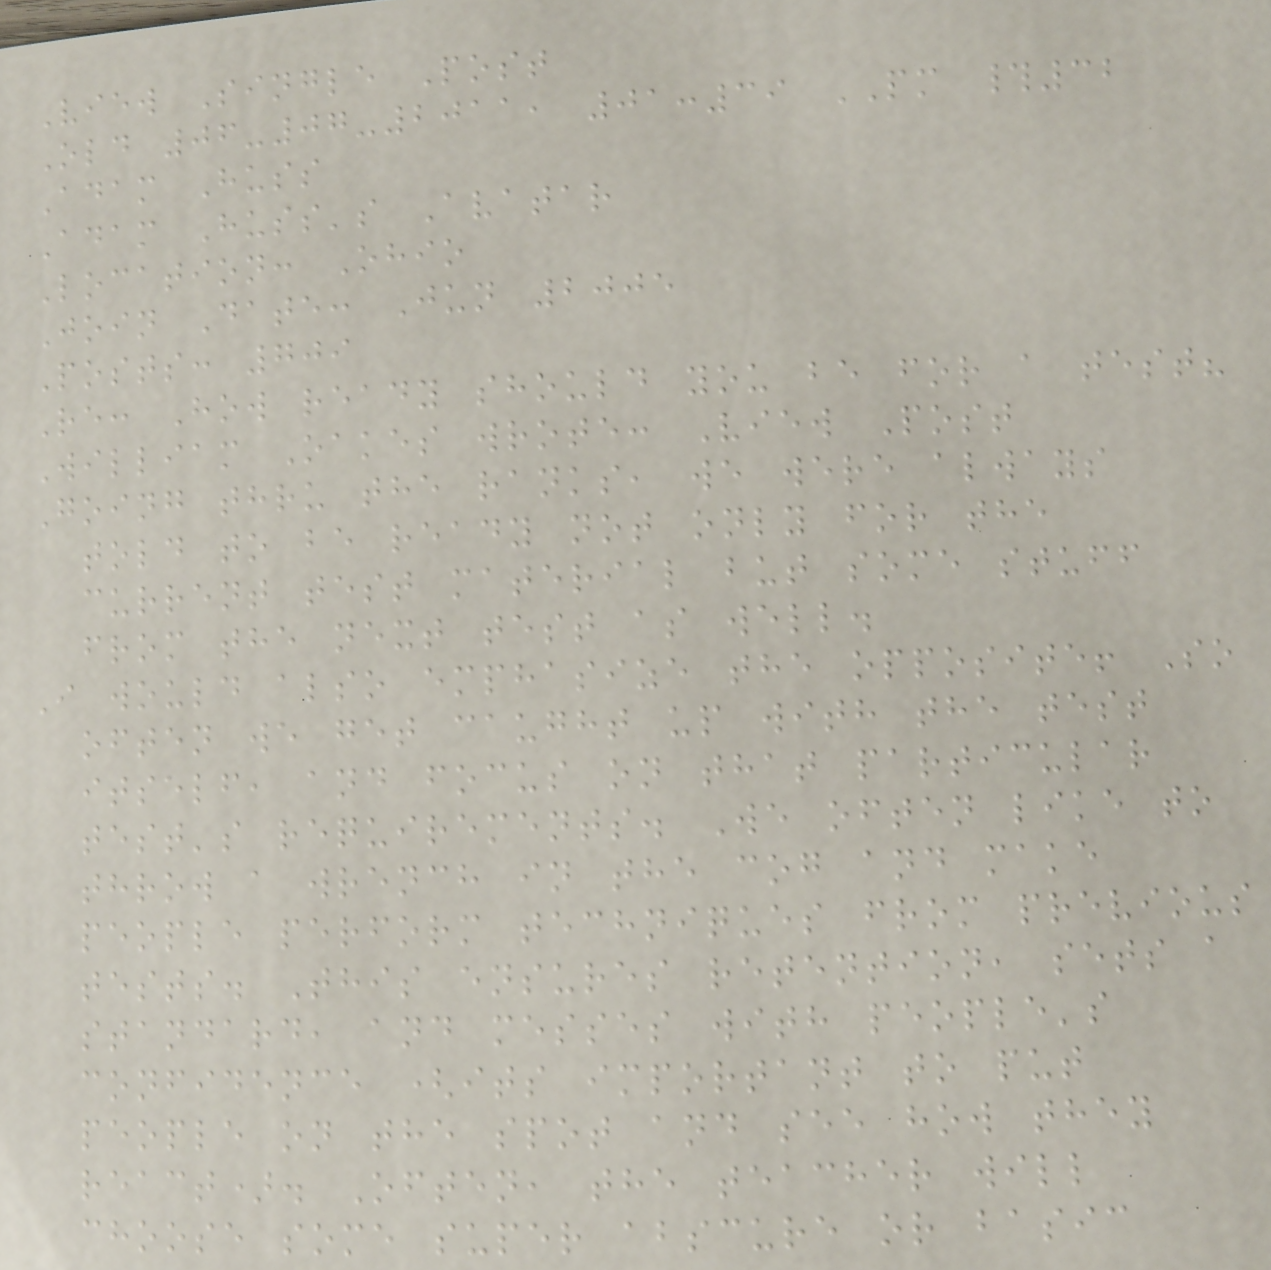View Single Post
Old 06-07-2011, 01:39 PM #32
Adam Huss
Adam Huss's Avatar
Location: Ohio
Join Date: Jun 2005
Posts: 709
Re: How ready should you be for a test?
William Oakes wrote: View Post
Going thru the ranks, we were always
told to be ready not only for the
current test material but some stuff
from the next test as well.
I would also emphasize the opposite! So
often we get caught up with the test
itself, and focus on that particular
test's requirements. We often like to
throw a wrench in the cog and make
people perform techniques from previous
tests. This ensures retention, sets a
standard, and messes with people's
confidence (its important to put
people on the spot and see how they
react). Often, the teacher will
choose some super abscure or basic
